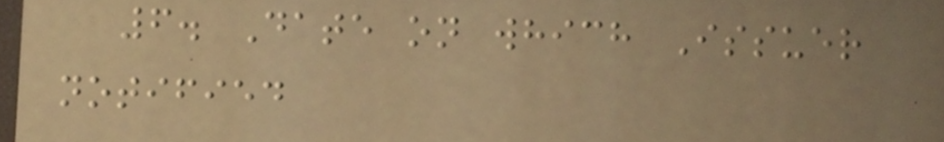6. Date on which Issuer
notified
